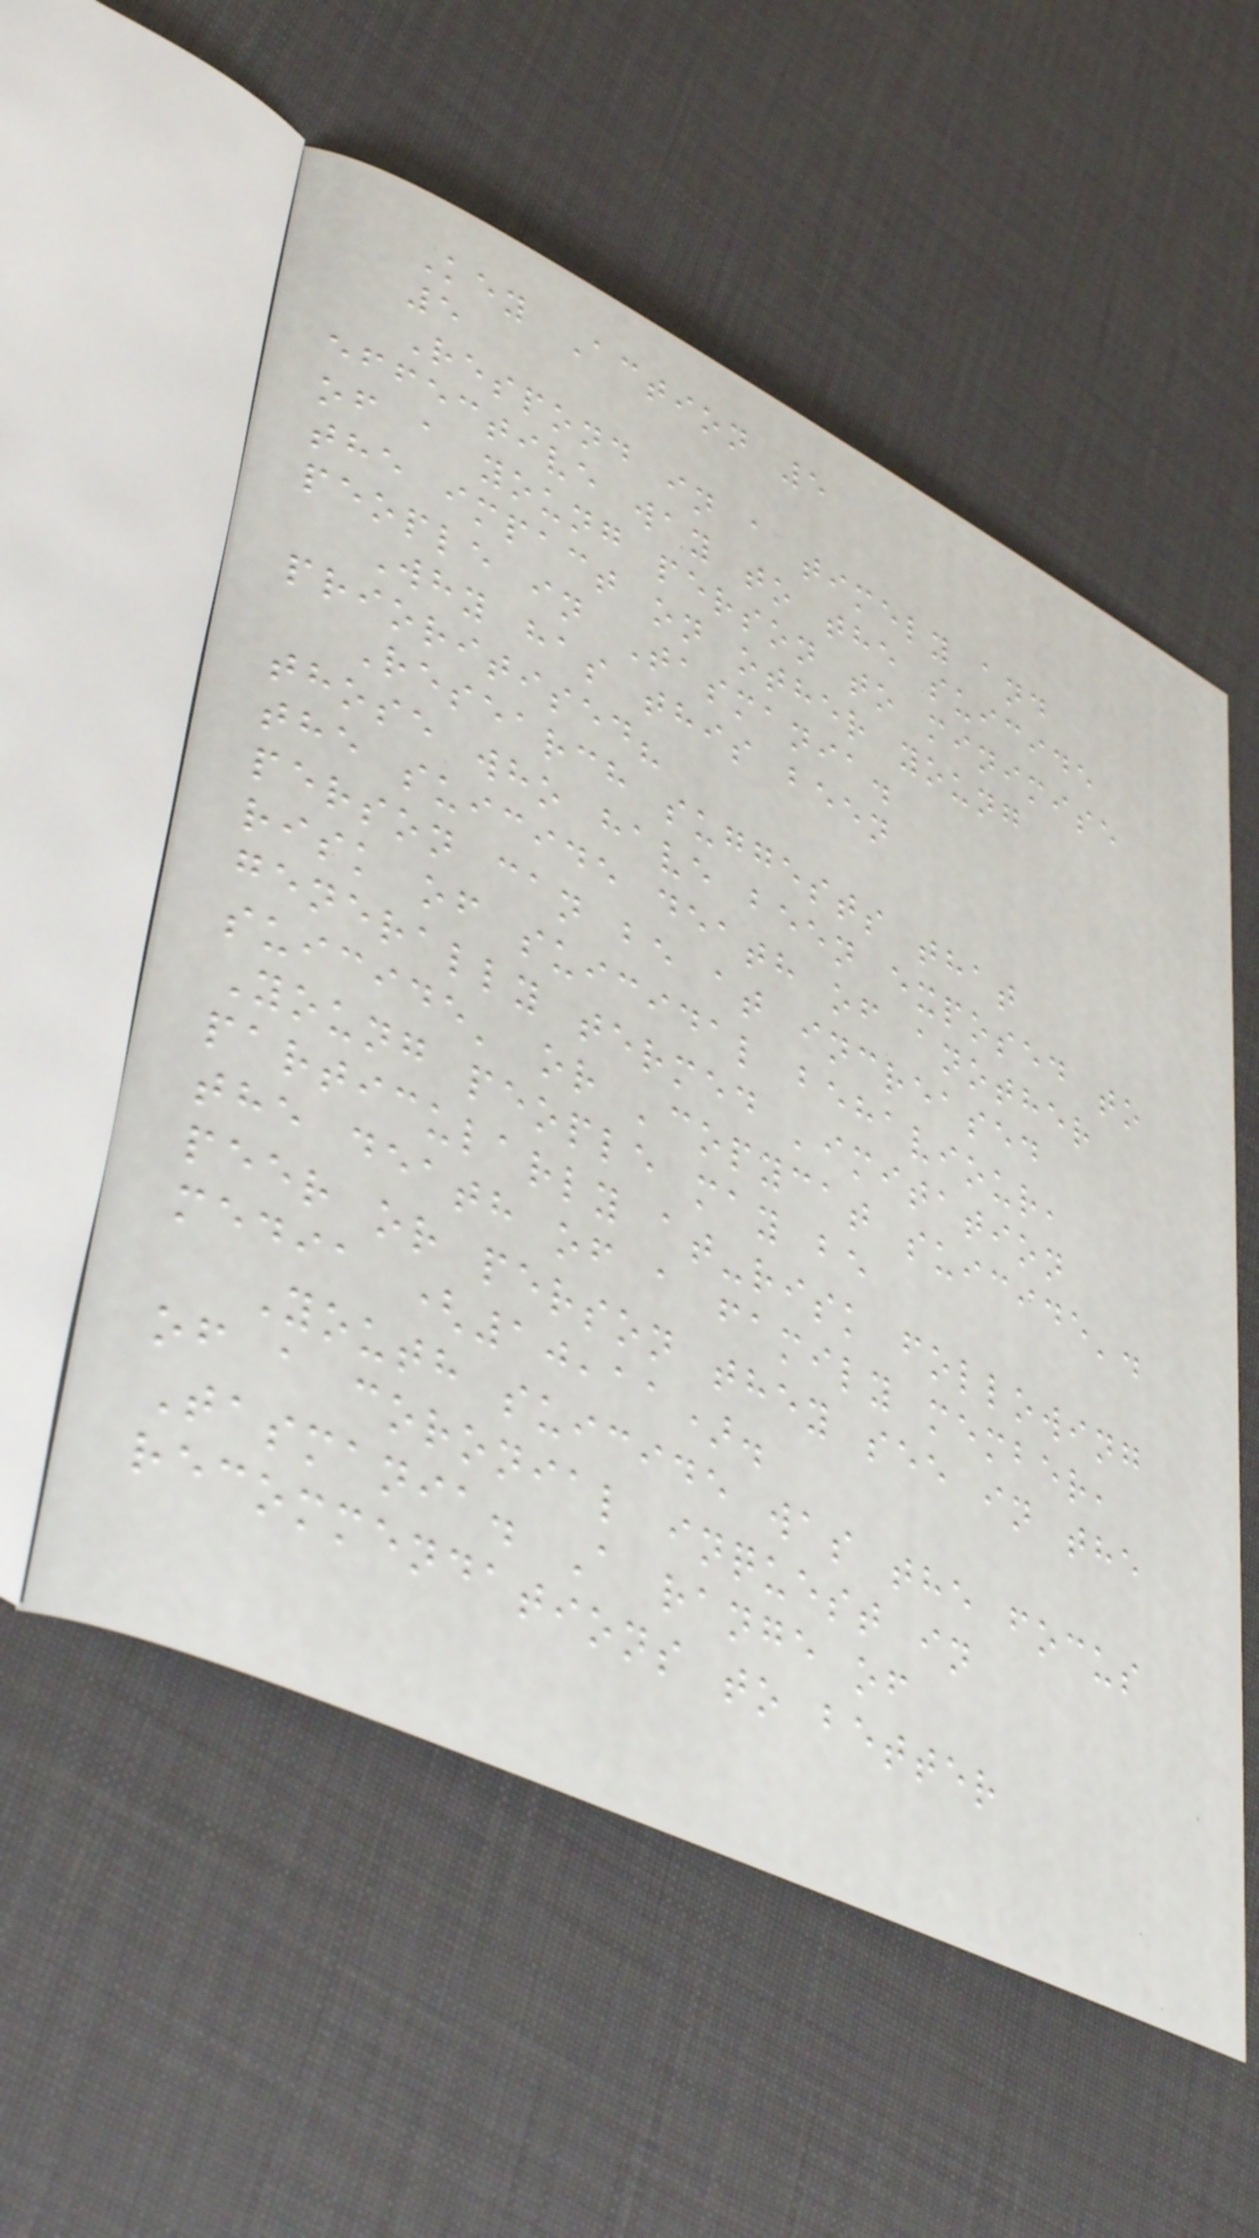Key Action 5
5
Respond in a timely and
effective way to the suicide
of a young person to minimise
the impact on other young
people in Tasmania.
Why has this been
prioritised?
Research suggests that
those who have been exposed to
the suicide death of another
person can be at increased
risk of suicidal behaviour,
generally termed 'imitation
suicide' or 'copycat suicide'.
Young people may be
particularly at-risk following
the death of a family member,
peer or person they see in the
media (10,11).
Youth suicide was the focus
of a coronial inquest in
Tasmania. A range of
recommendations to better
